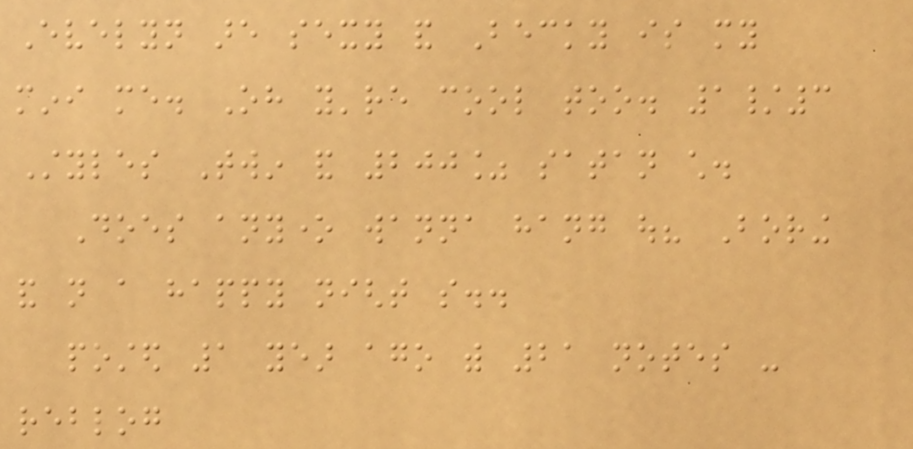Evelyn are sexy and Becky is my
mini me. Oh you're cool too. 1/3
Styles Twin and 200% satan child.
Does anyone wanna hang out? Boring
and not a happy night so..
posted 1 year ago with 21 notes -
reblog
